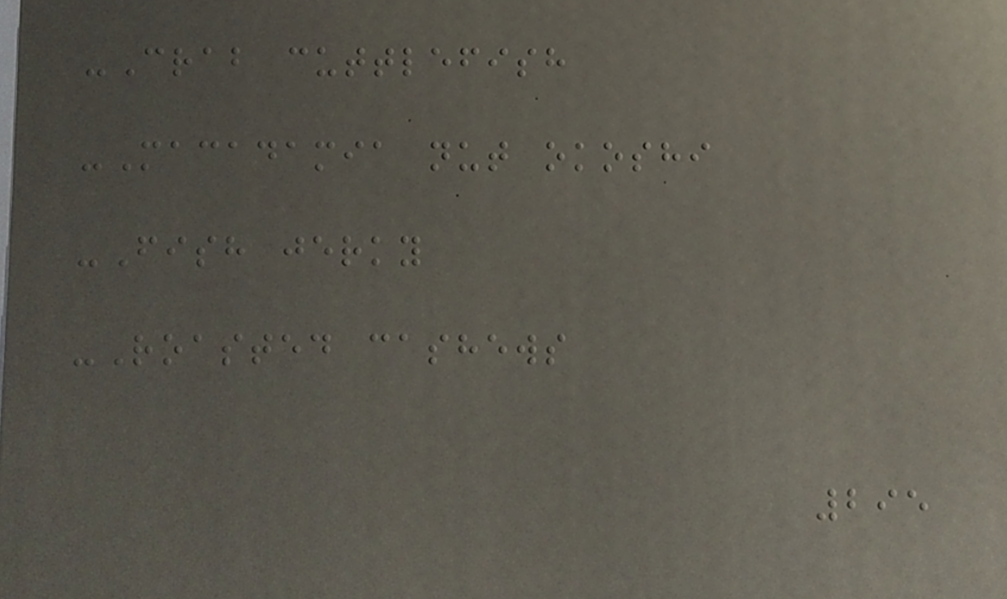-Crab cuttlefish
-Macadamia nut okoshi
-Fish jerky
-Roasted cashews
295
